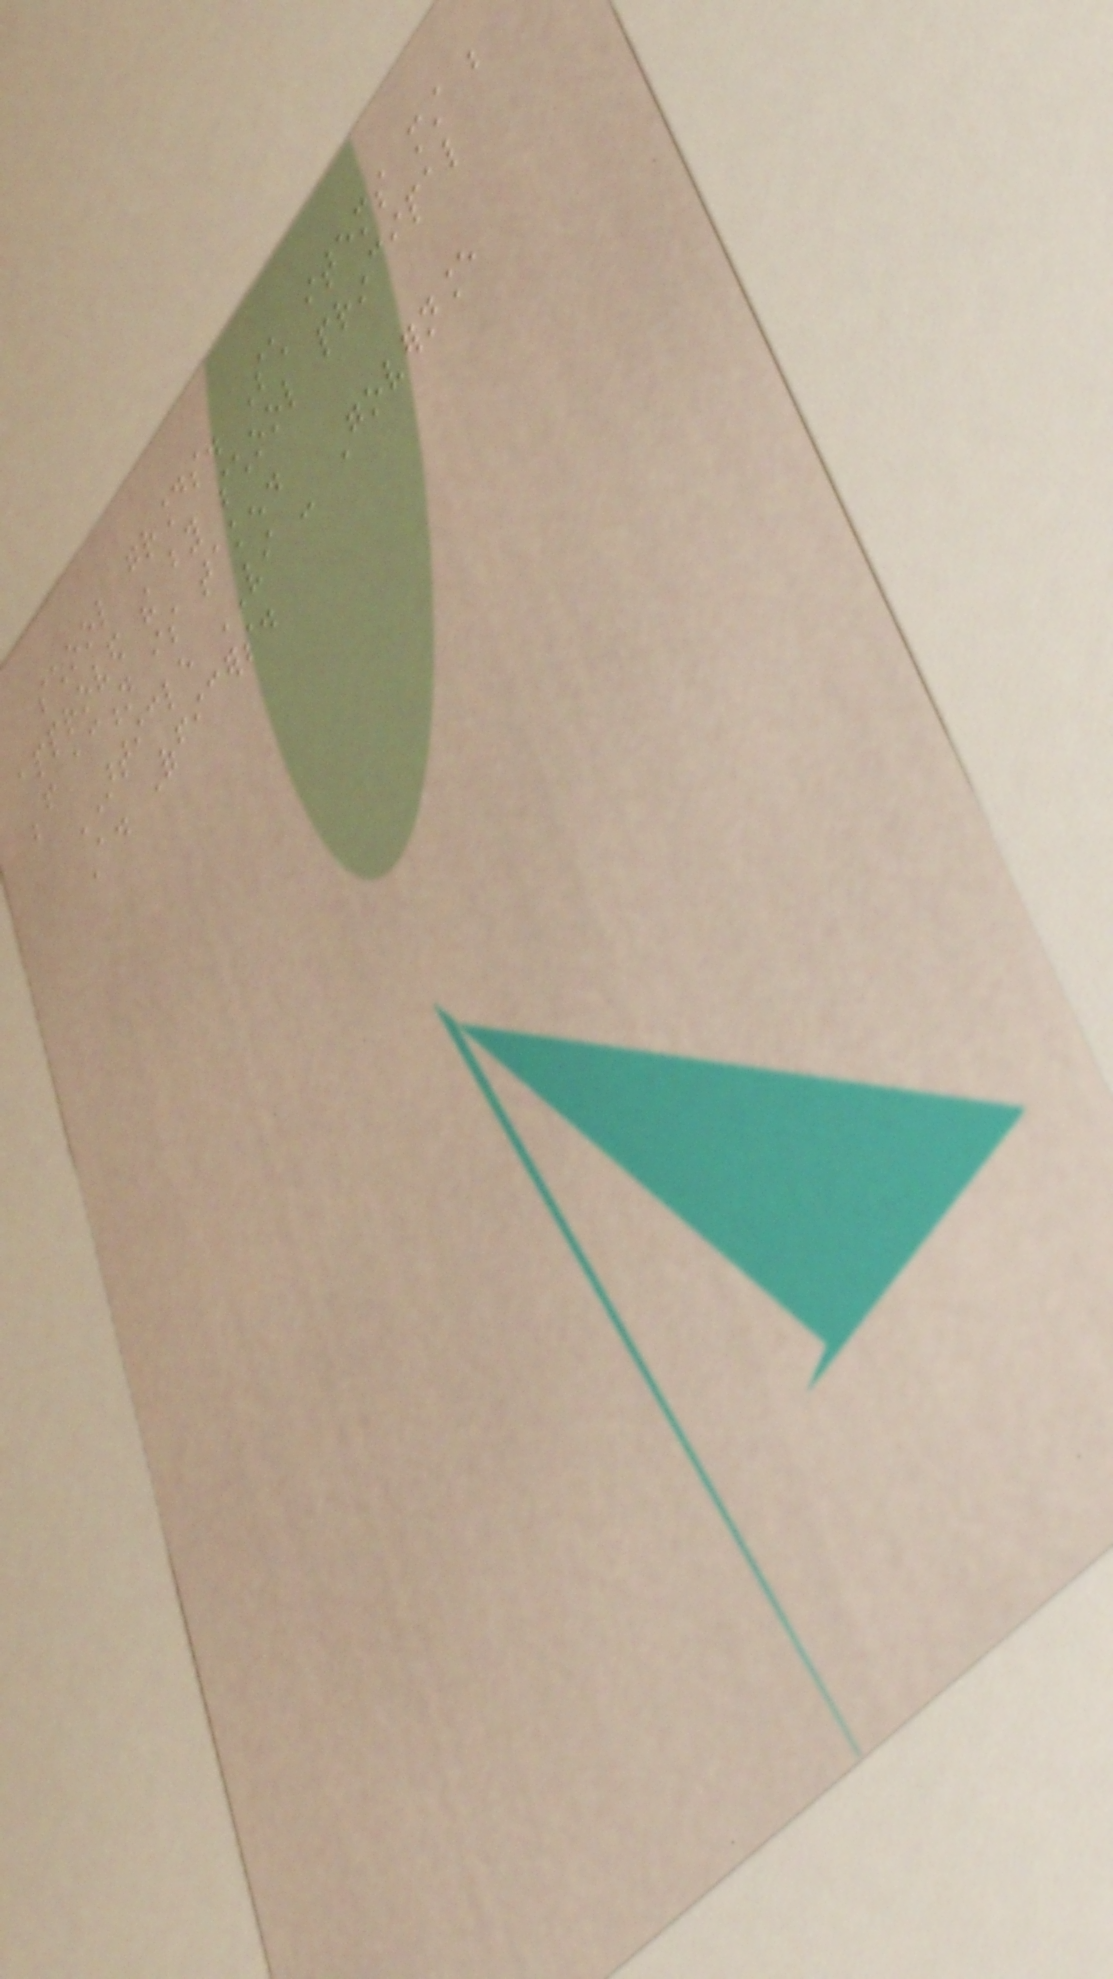school grounds. Such items must be
approved the by school principal
before action is taken.
ARTICLE VI - Governance
A. Officers.
